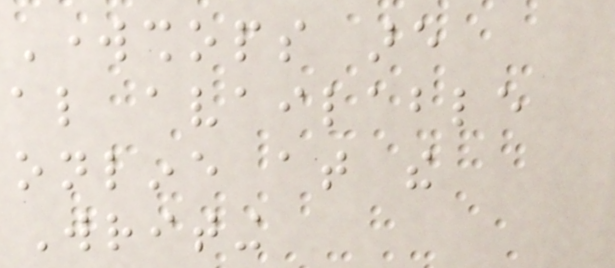Workshops are
also available
online at the
Writing
